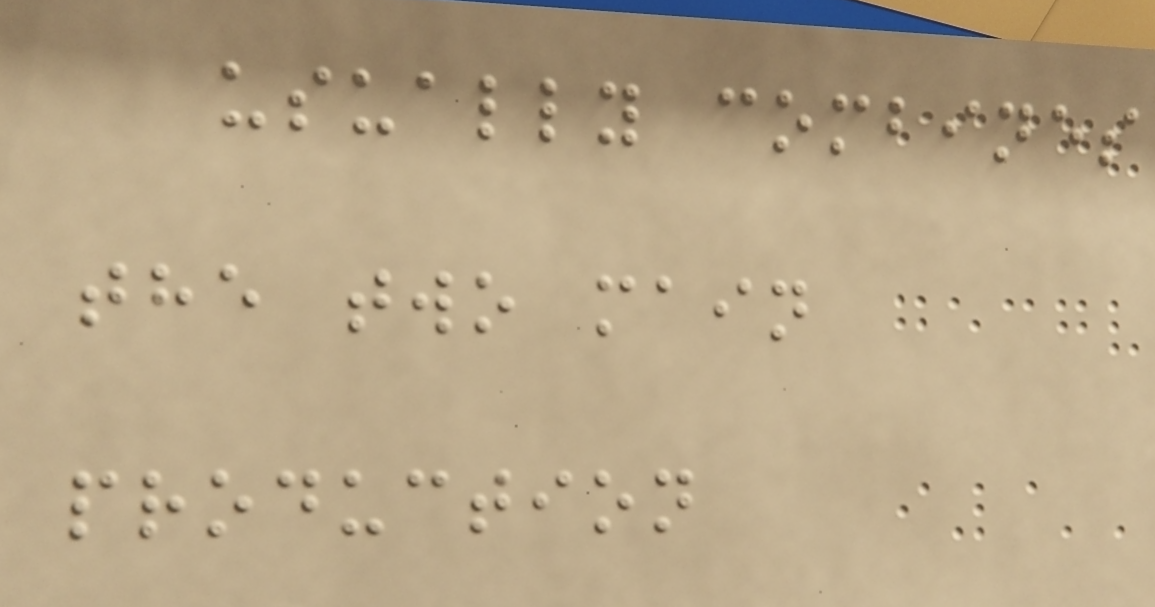usually combines
the two main
production
